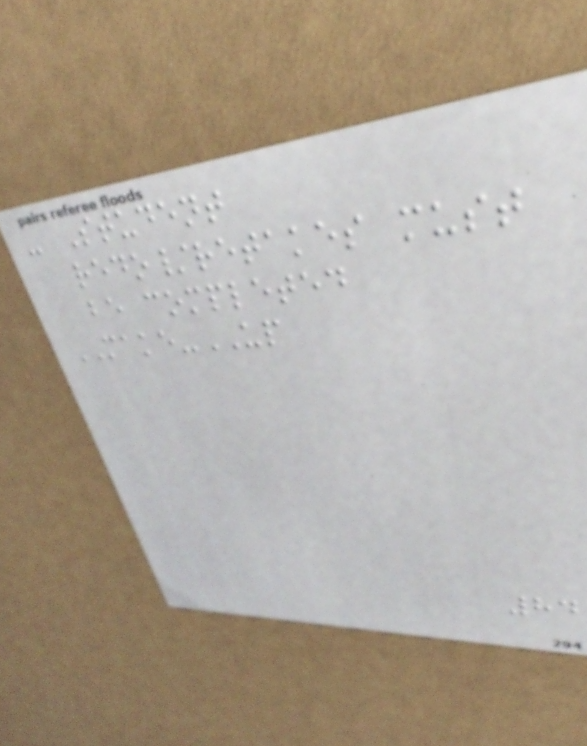- Student
redo/retakes must
be completed
MAKE-UP
84
